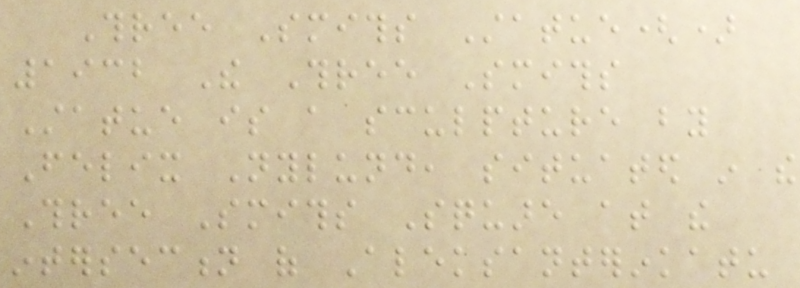Three Smiths Statue()
1932 The Three Smiths
Statue is a sculpture by
Felix Nylund, situated in the
Three Smiths Square at the
intersection of Aleksanterinkatu
